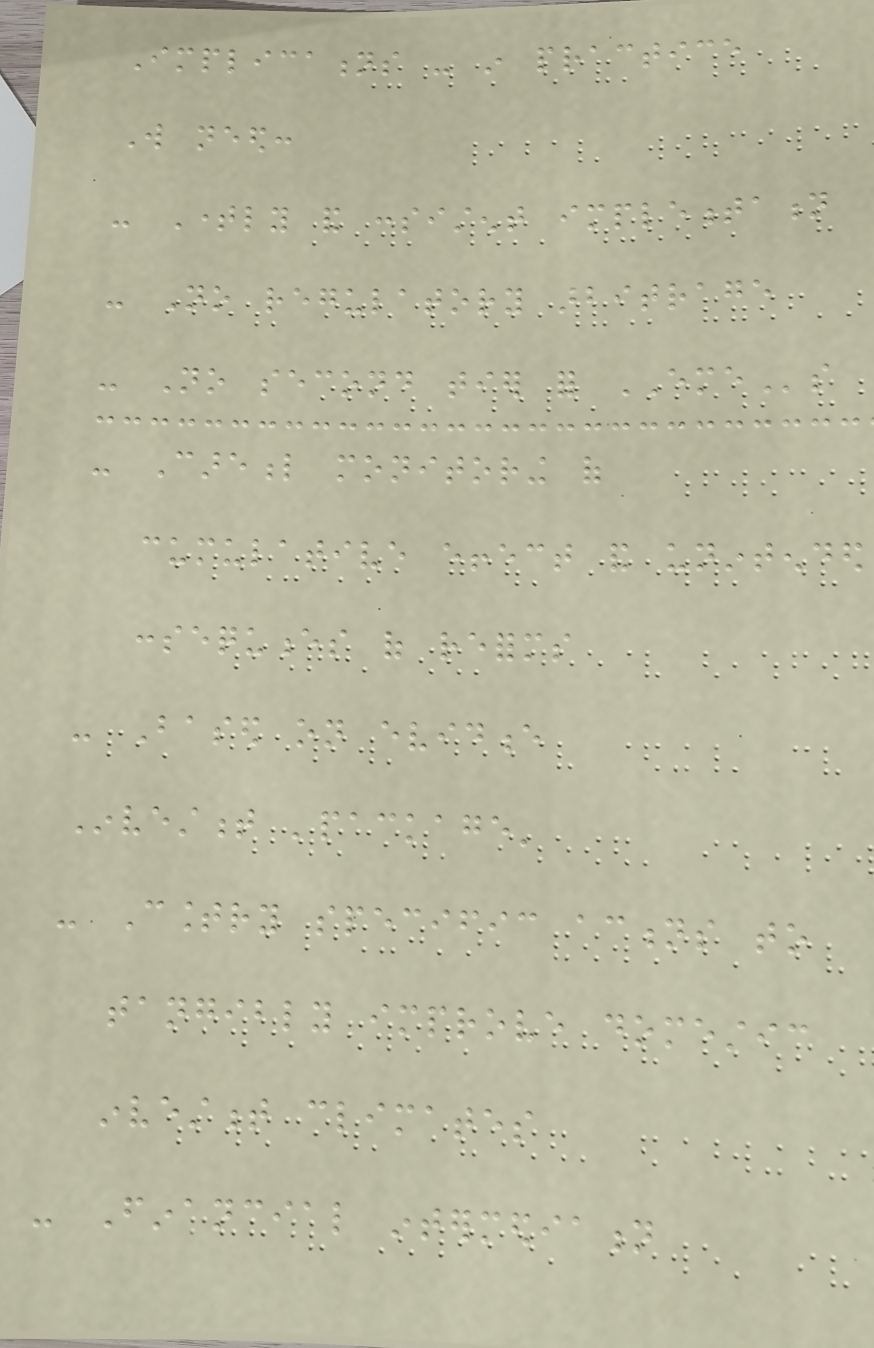Implications - in practice
Will need:
- Timely and consistent implementation
- No regulatory arbitrage
- No second tier for EMEs
- Careful monitoring of
cumulative effect and unintended
consequences of reforms
- Based on evidence
Investment 'package'
- Country specific actions to
tangibly improve domestic
investment climates
- Financial intermediation
